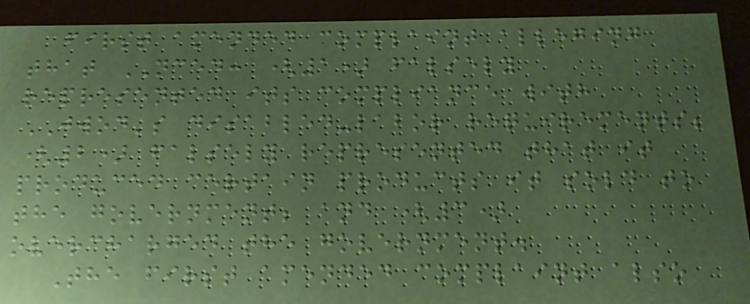first amended complaint alleging
that NCED: (1) falsely
represented its compliance with
JWOD's disabled-labor requirements;
(2) falsely represented that it
produced certain products it sold to
the government; and (3)
overcharged the government.
The first amended complaint also
